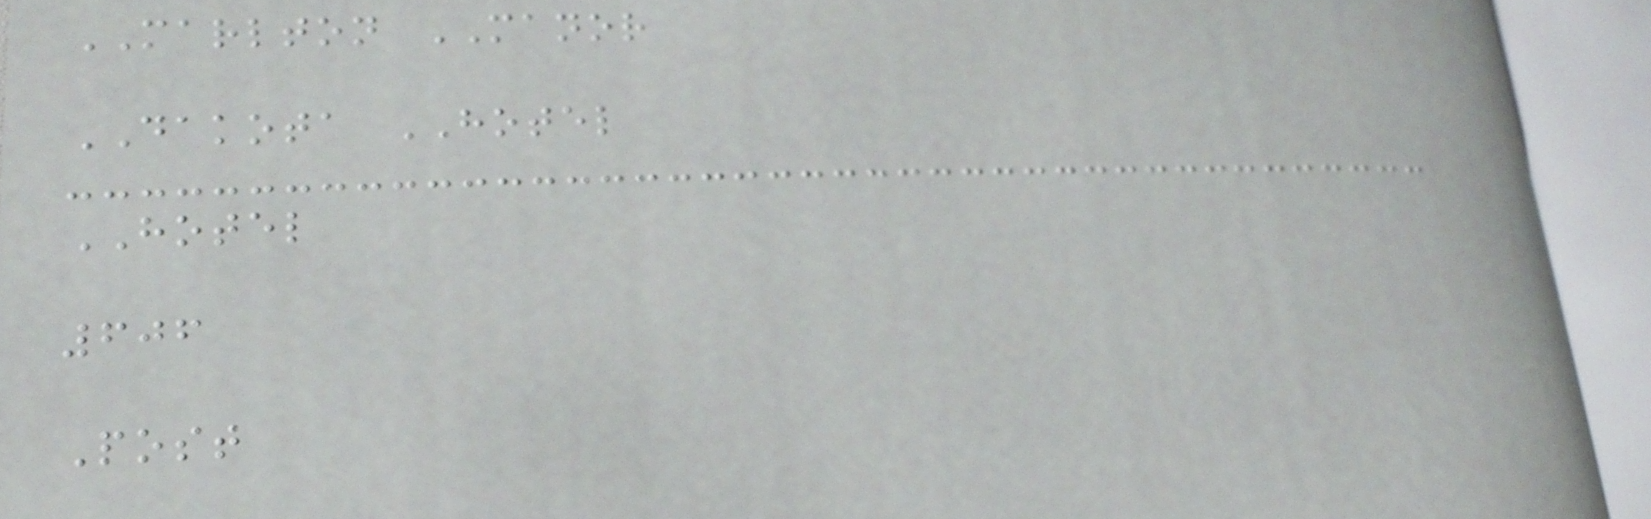MARLTON MANOR
DAKOTA HOTEL
HOTEL
606
Post
